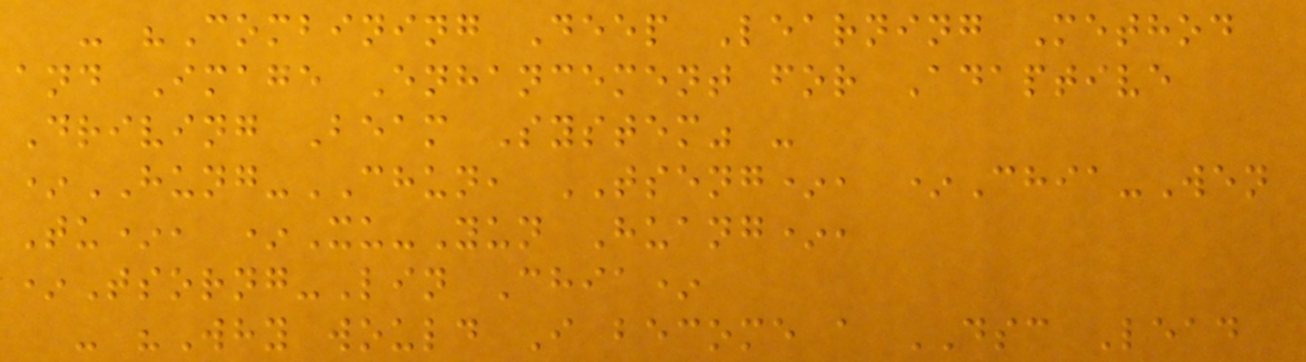- "Combining Deep Learning Method
and Image Enhancement for Adaptive
Driving Beam System" -
*HUNG-CHUN, TSENG*, *Chia-Wen
Tu*, *Xu-Yun Huang*,
*Tsorng-Lin Chia*
- "Why would I become a DSC Lead
